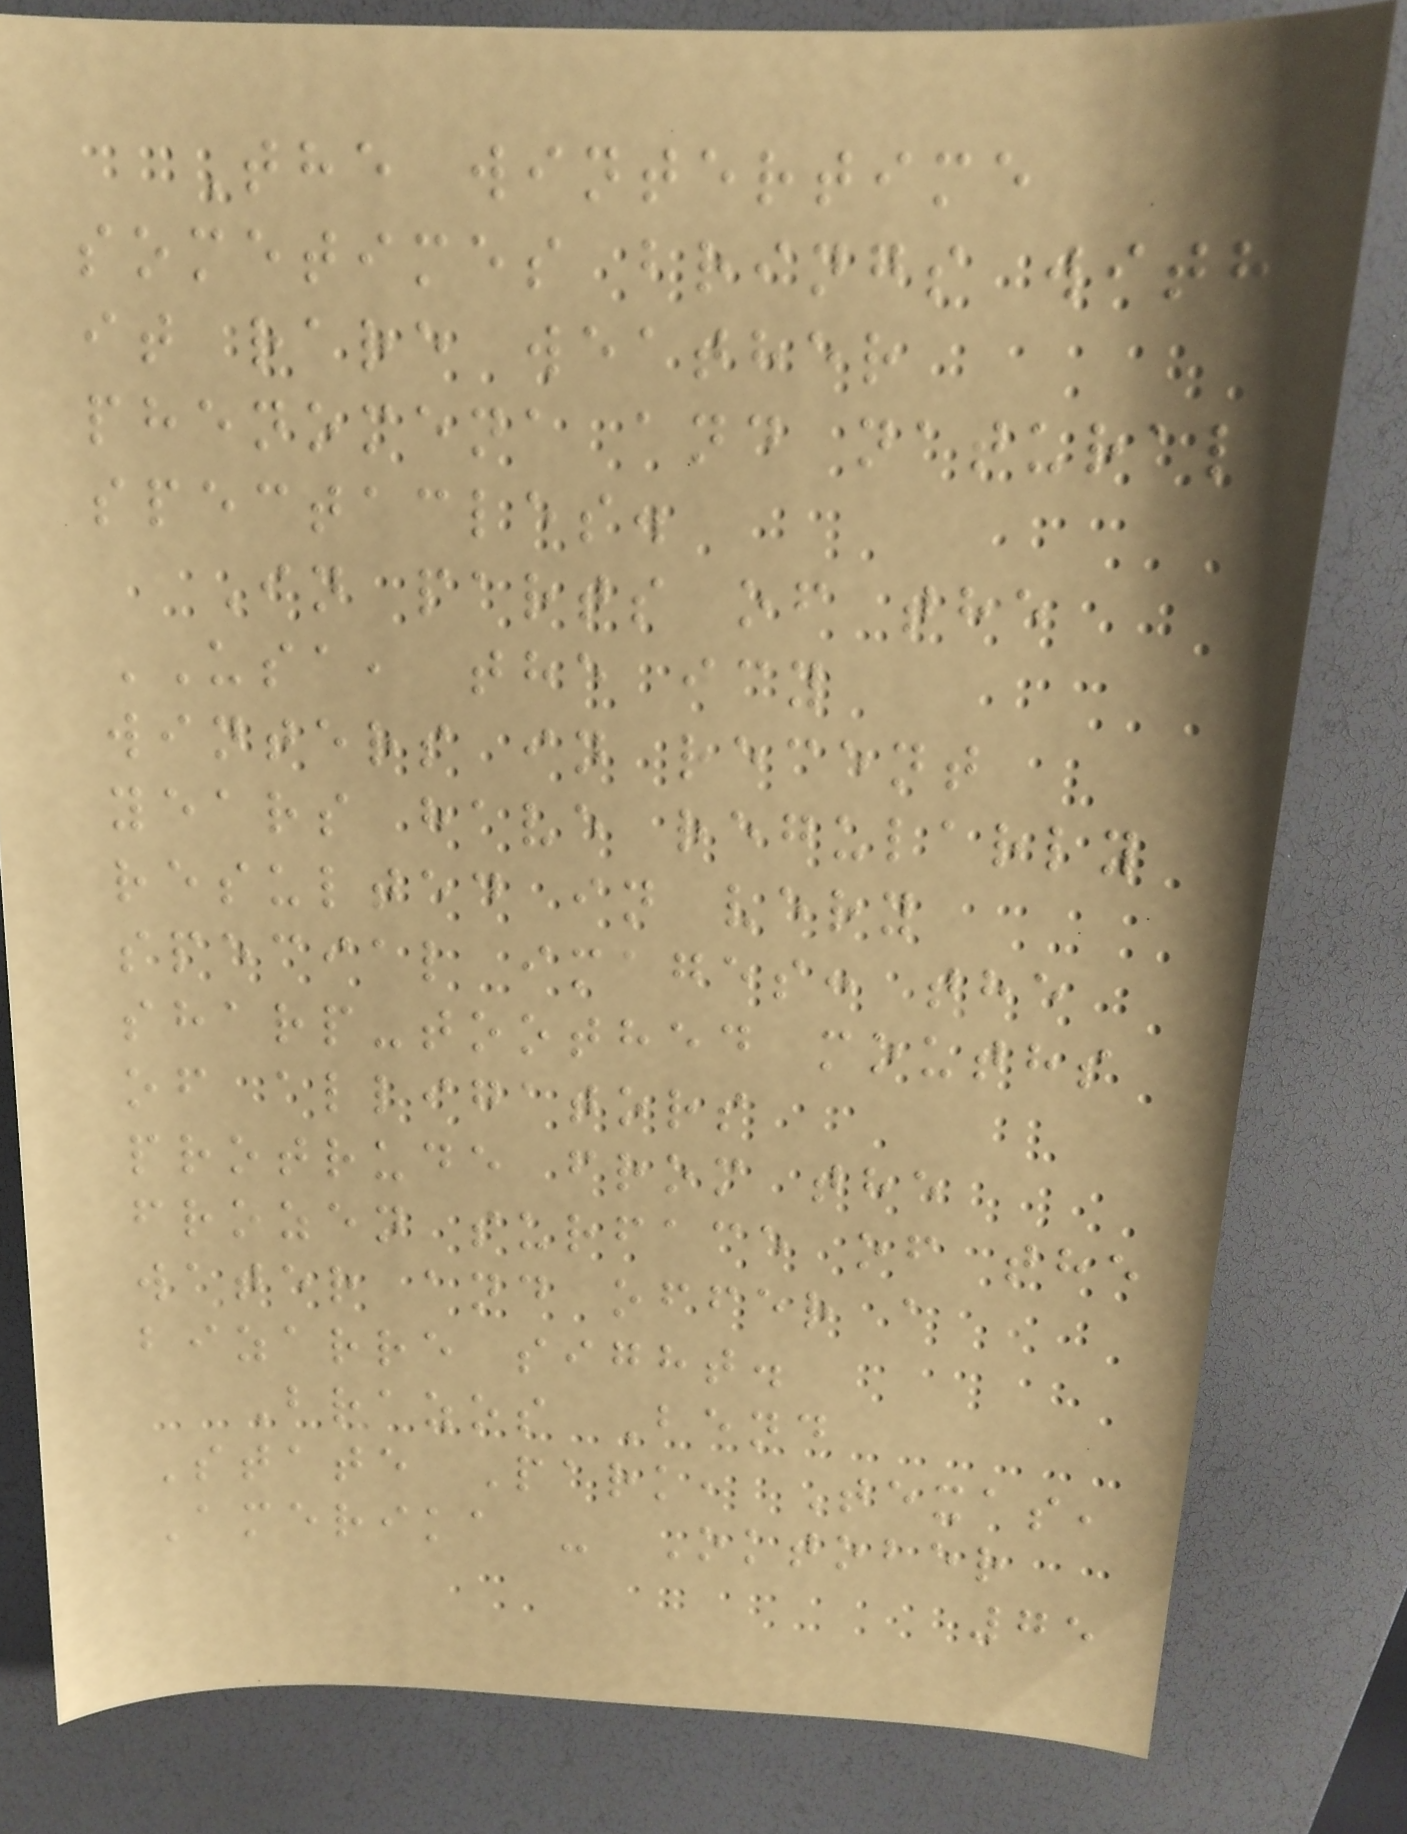The wintertime
sometimes brings with
it rare weather
phenomena and natural
spectacles.
In parts of the
USA, the icy
winters in recent
years have regularly
resulted in very
special images: the
sharp-toothed mouths
of alligators
protrude from the
frozen surface of the
water and offer a
bizarre sight.
Brazos Bend
State Park, Texas,
Amerika - Oktober
75
